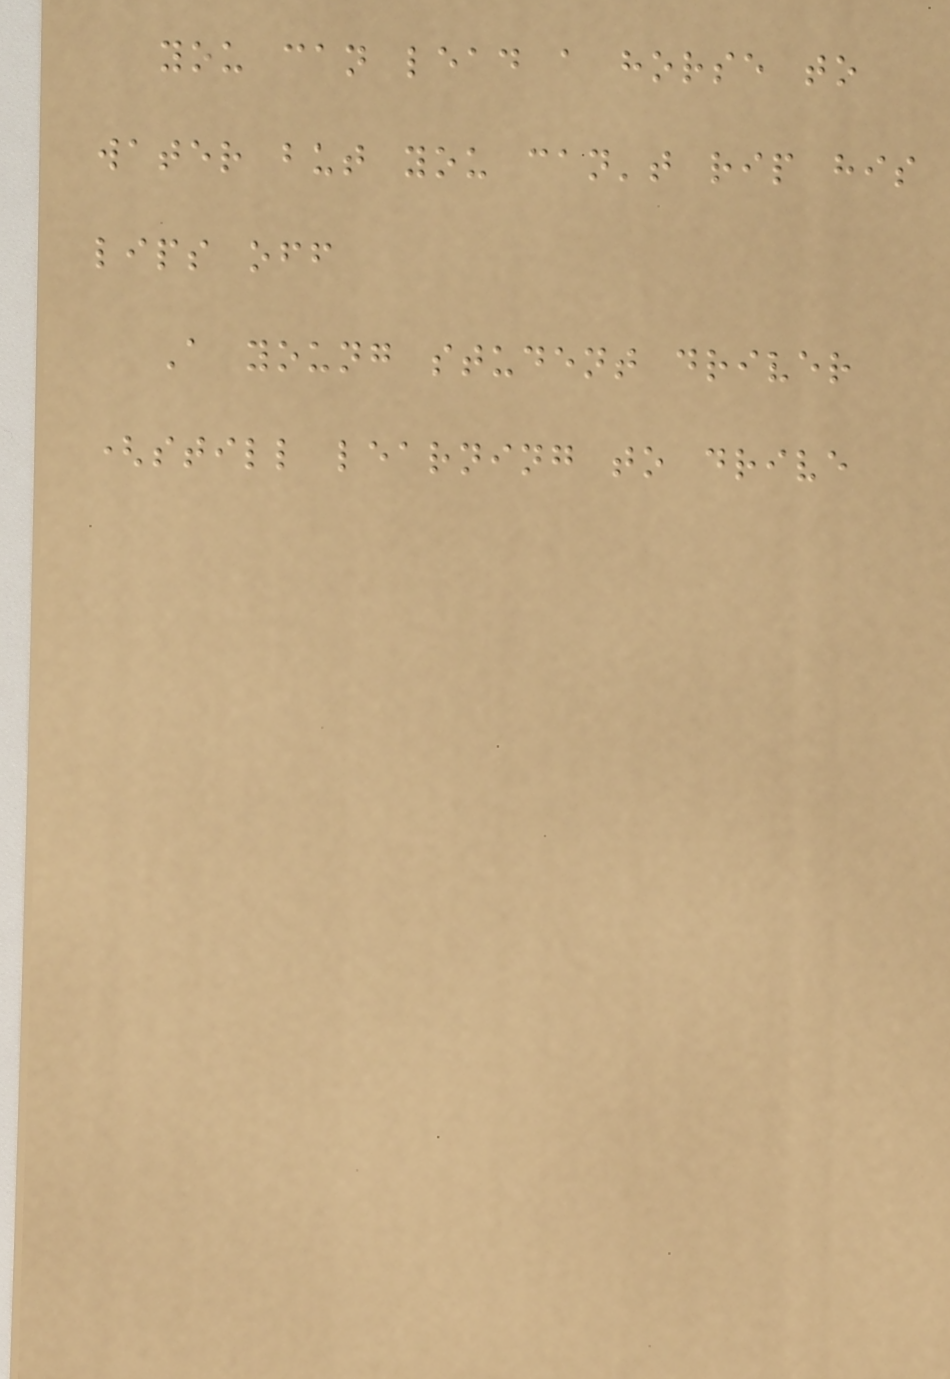you can lead a horse to
water but you can't rip his
lips off
A young student driver
(still learning to drive
